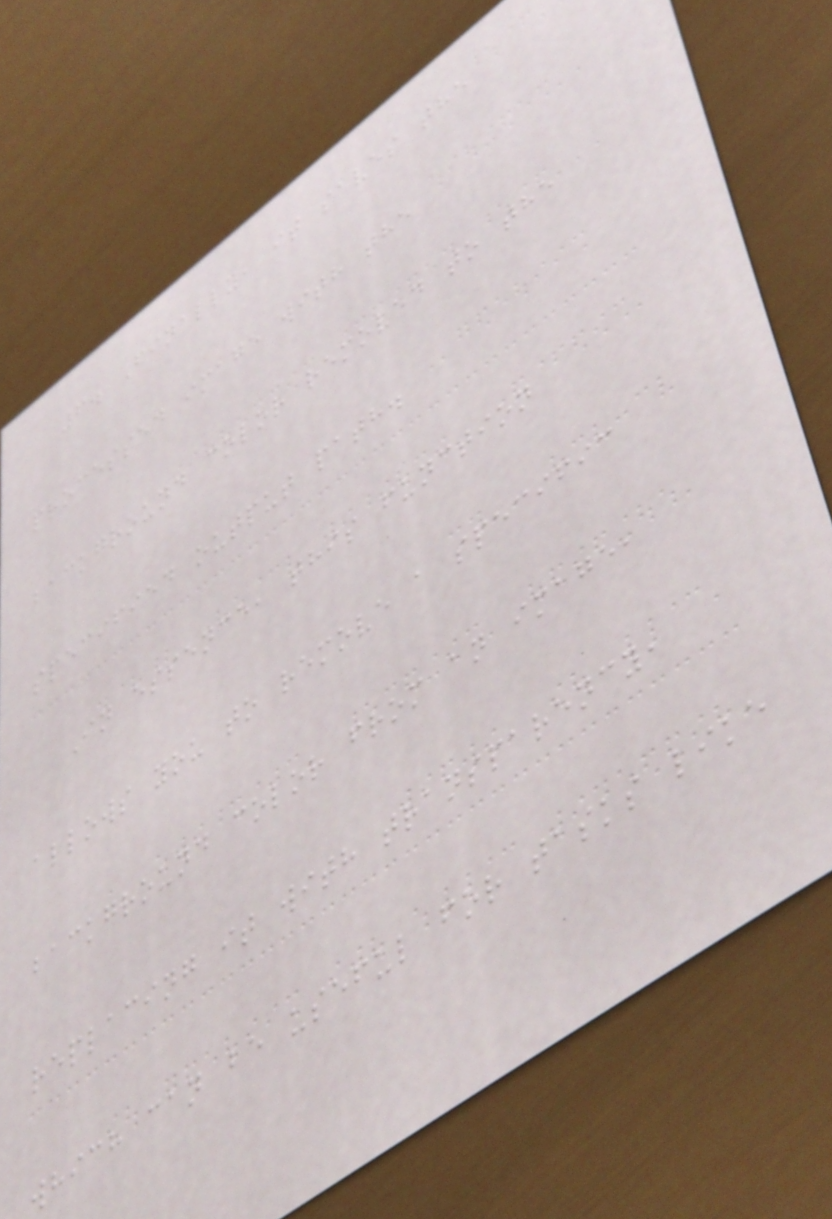6. Finally, it saves the
processed image with the
background color removed to the
specified output path.
In essence, this function
allows you to remove a specific
background color from an image,
replacing it with transparency,
which can be useful for tasks like
